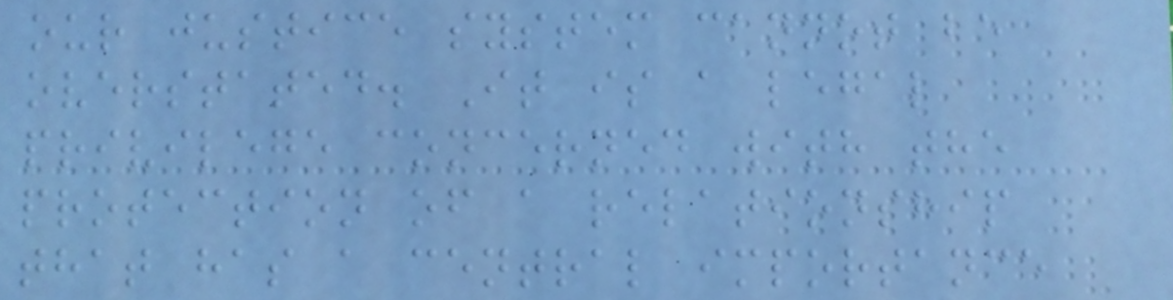our justice system cannot be
overstated. It is a legal
privilege concerned with the
protection of a relationship
that has a central importance
